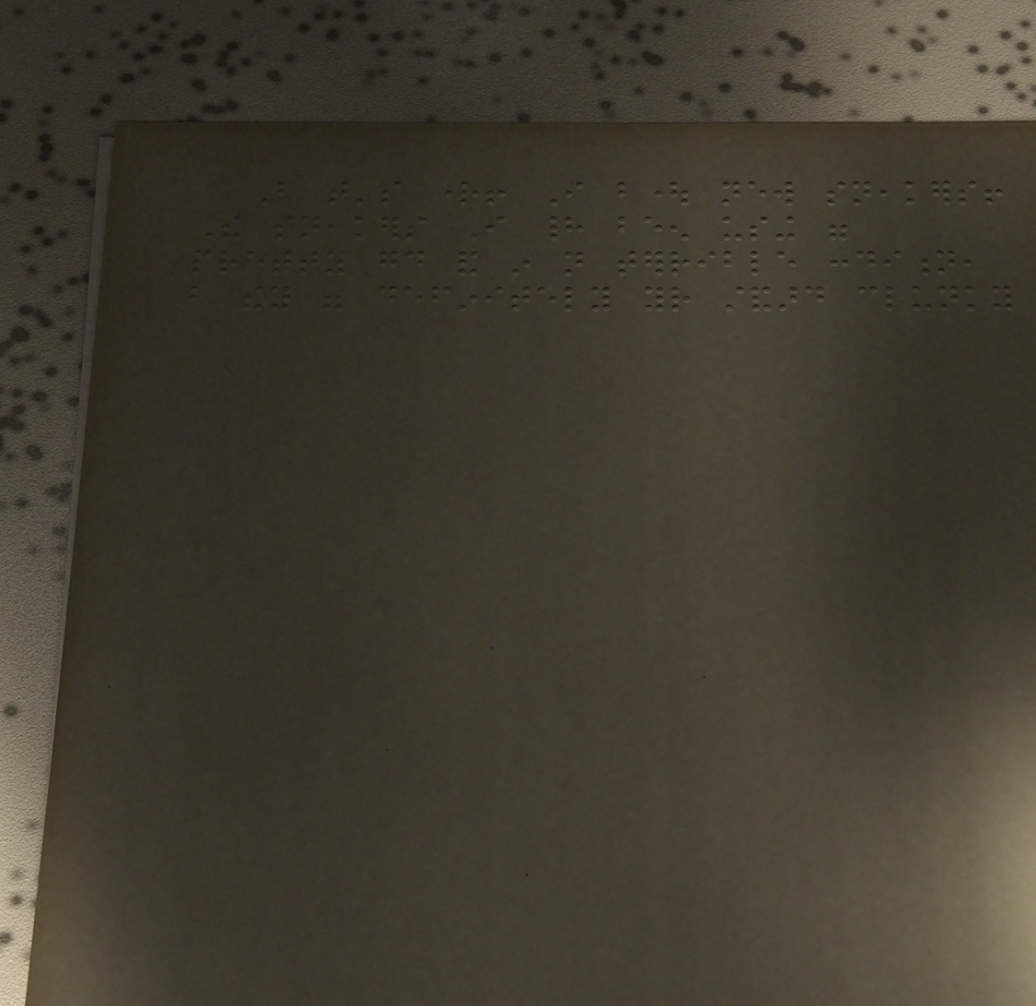But that's right! I bought new sneakers!
The sneakers I had been using were
pretty good and in not terrible condition,
but they were definitely your standard clunky
